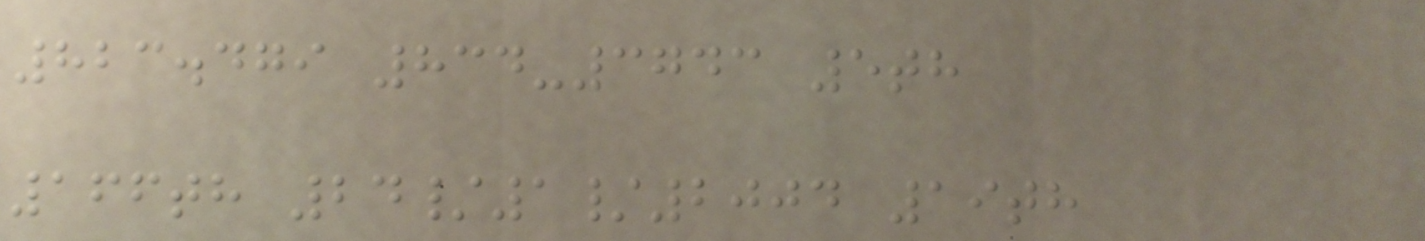823.479 834-3743 5th
166th 24/1/2004 19th
